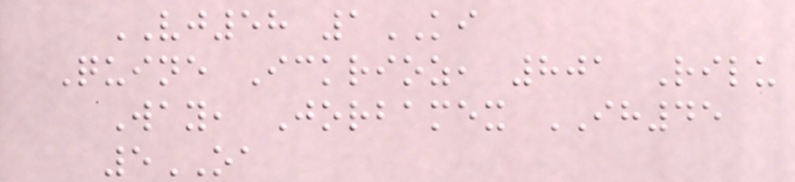VJ58 1KI
Quine Ickrioz, 801 Rilu
Way, Jorbamex IH45
5OA
